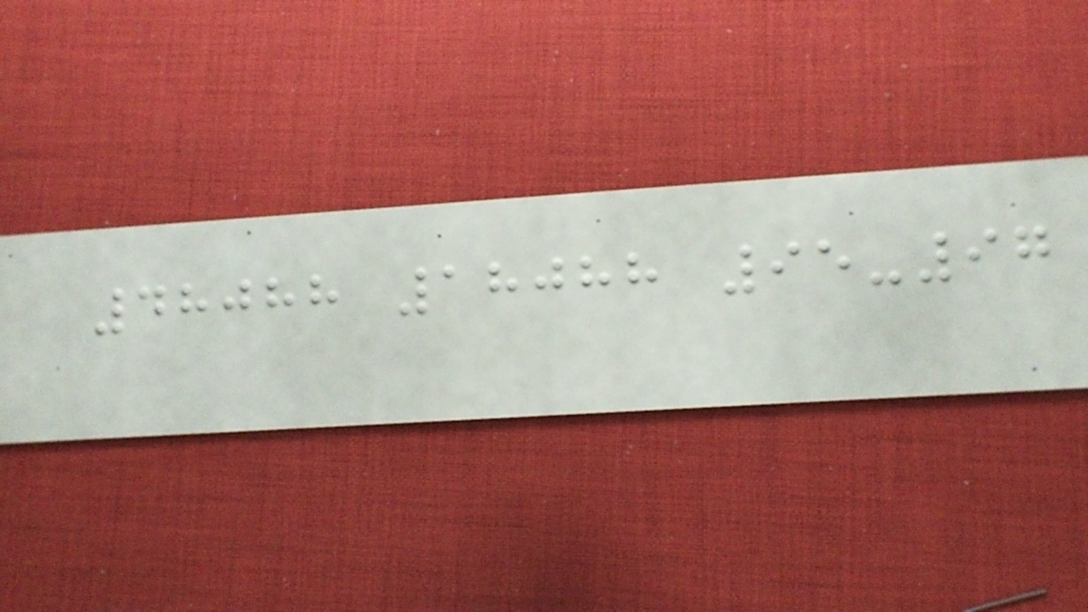48088 18088 95-97
